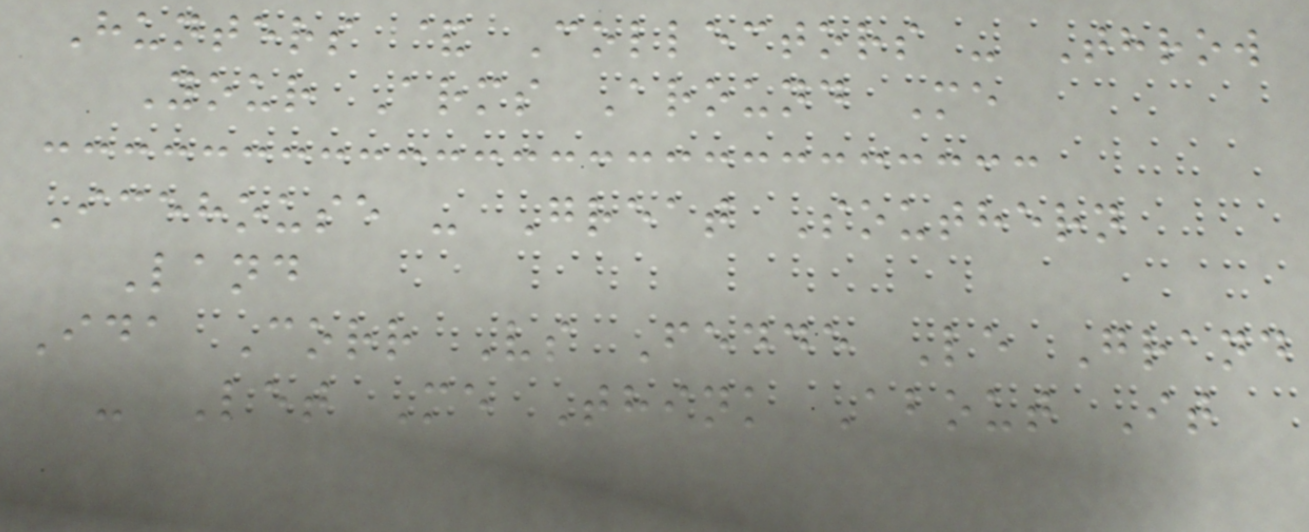Hunters & Collectors - Throw
Your Arms Around Me
Icehouse - Great Southern
Land
Ida Corr Vs Fedde Le Grand
- Let Me Think About It
